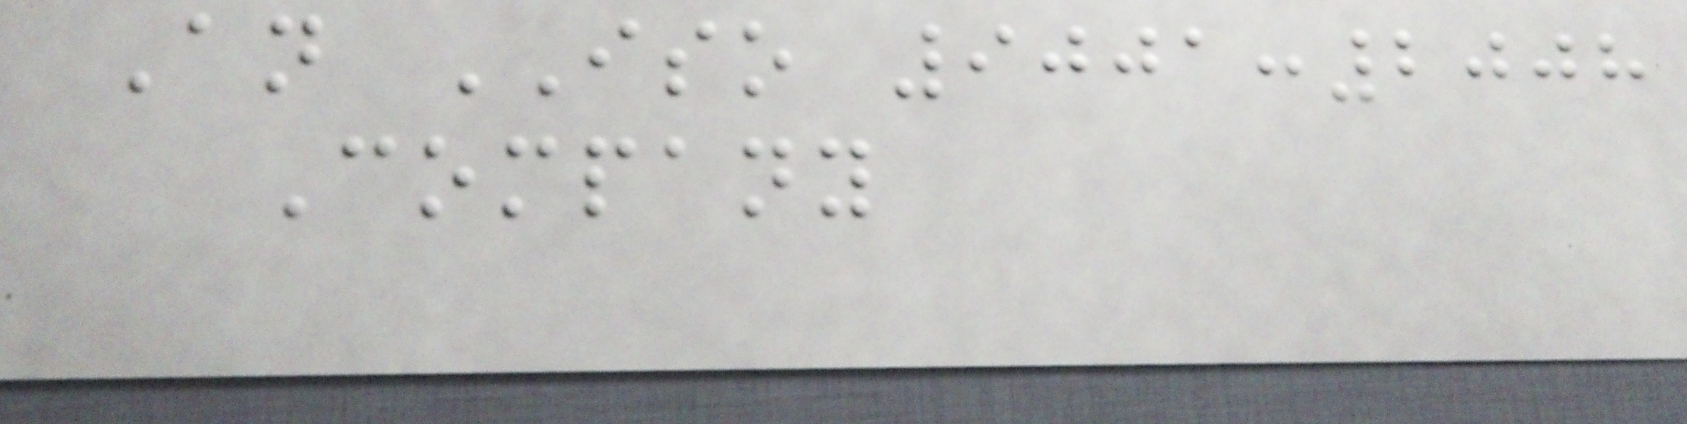An ISO 9001:2008
Company
